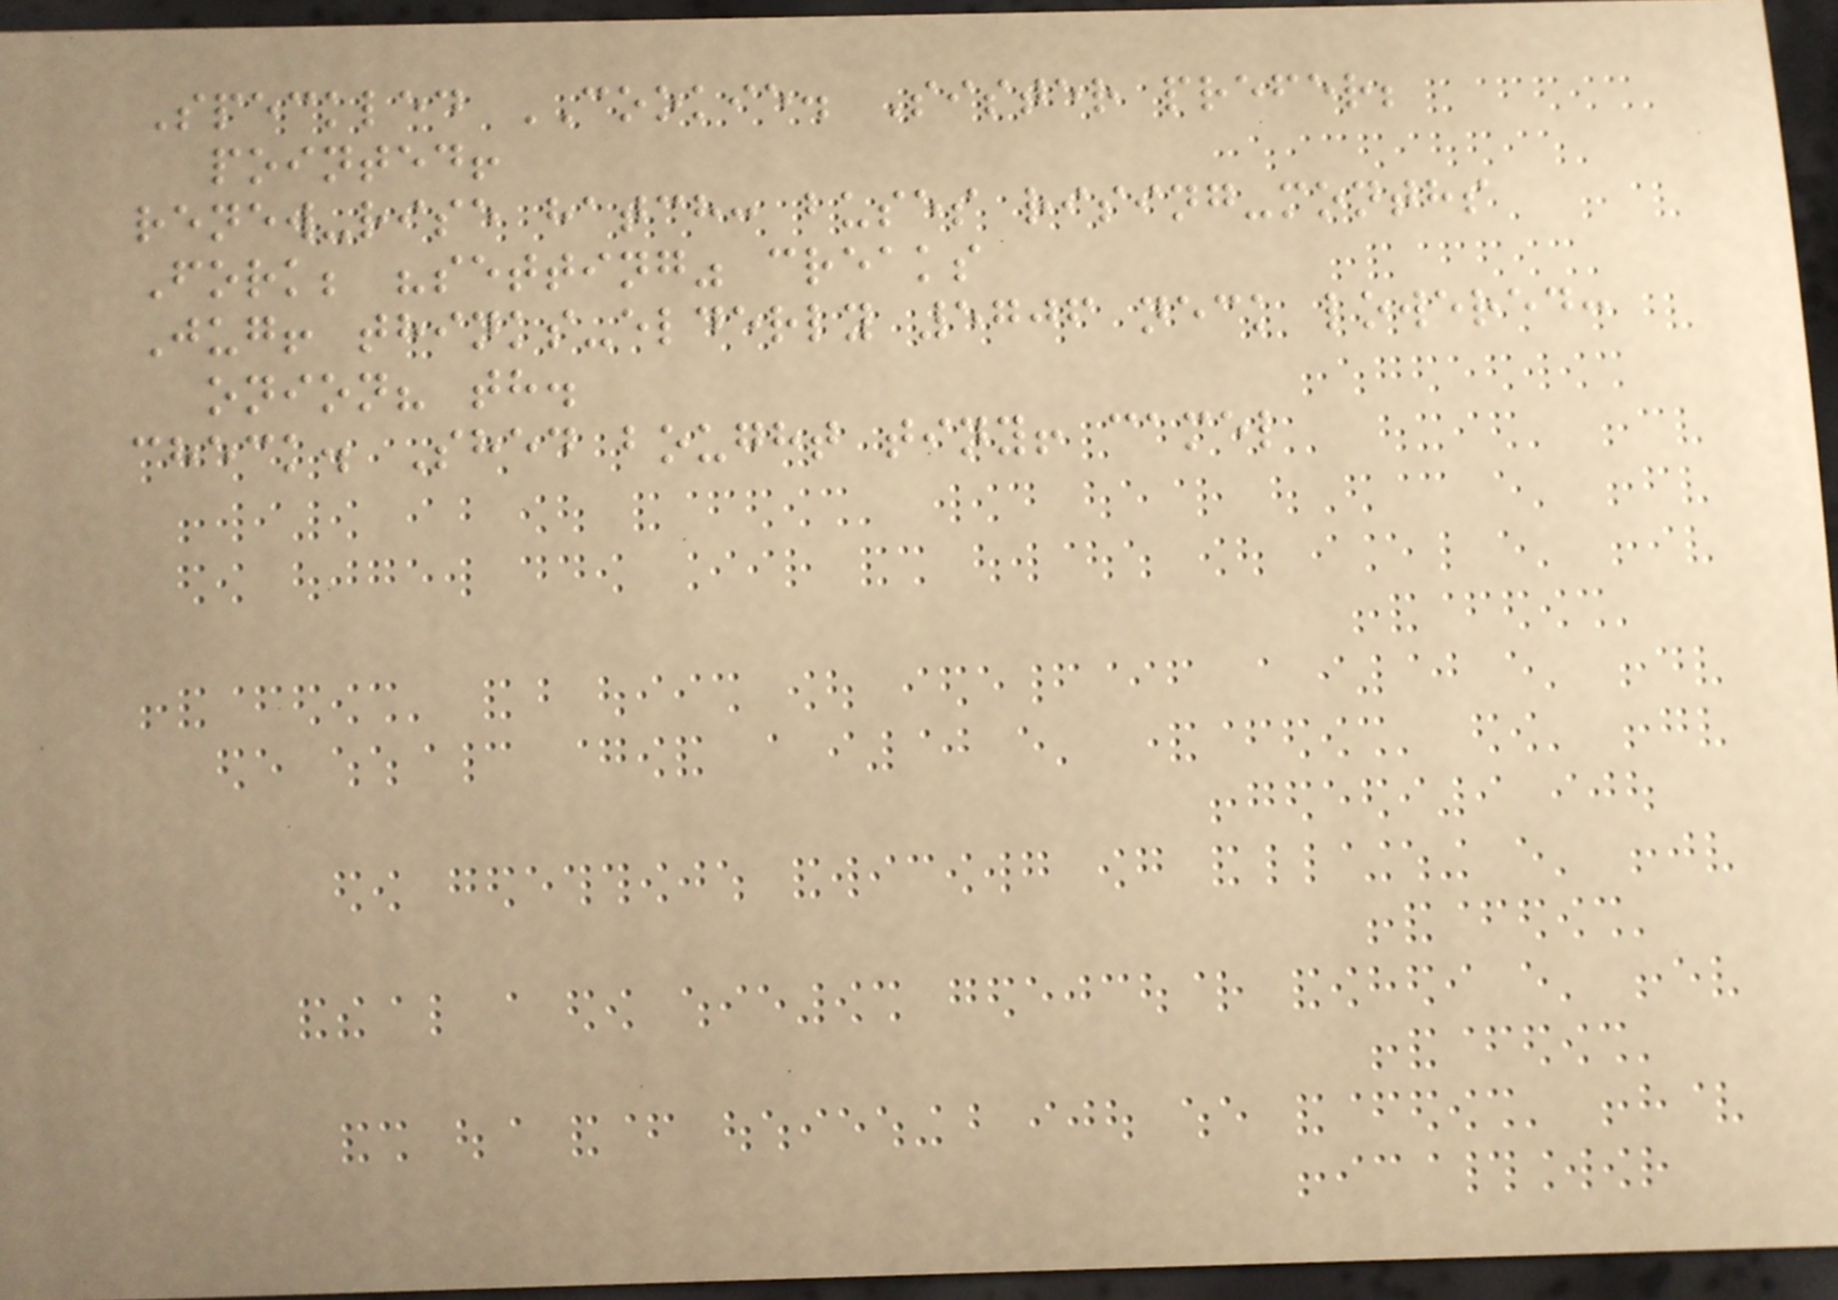Speckled COOKIE. Sister prefer;
pointed!
renew-rise hatch: buses rising-months
Fork; "setting" creaks
Jug! thinks-elderly 5706 neck lowered:
onion? th.
check. Shed bought tiny! camel
